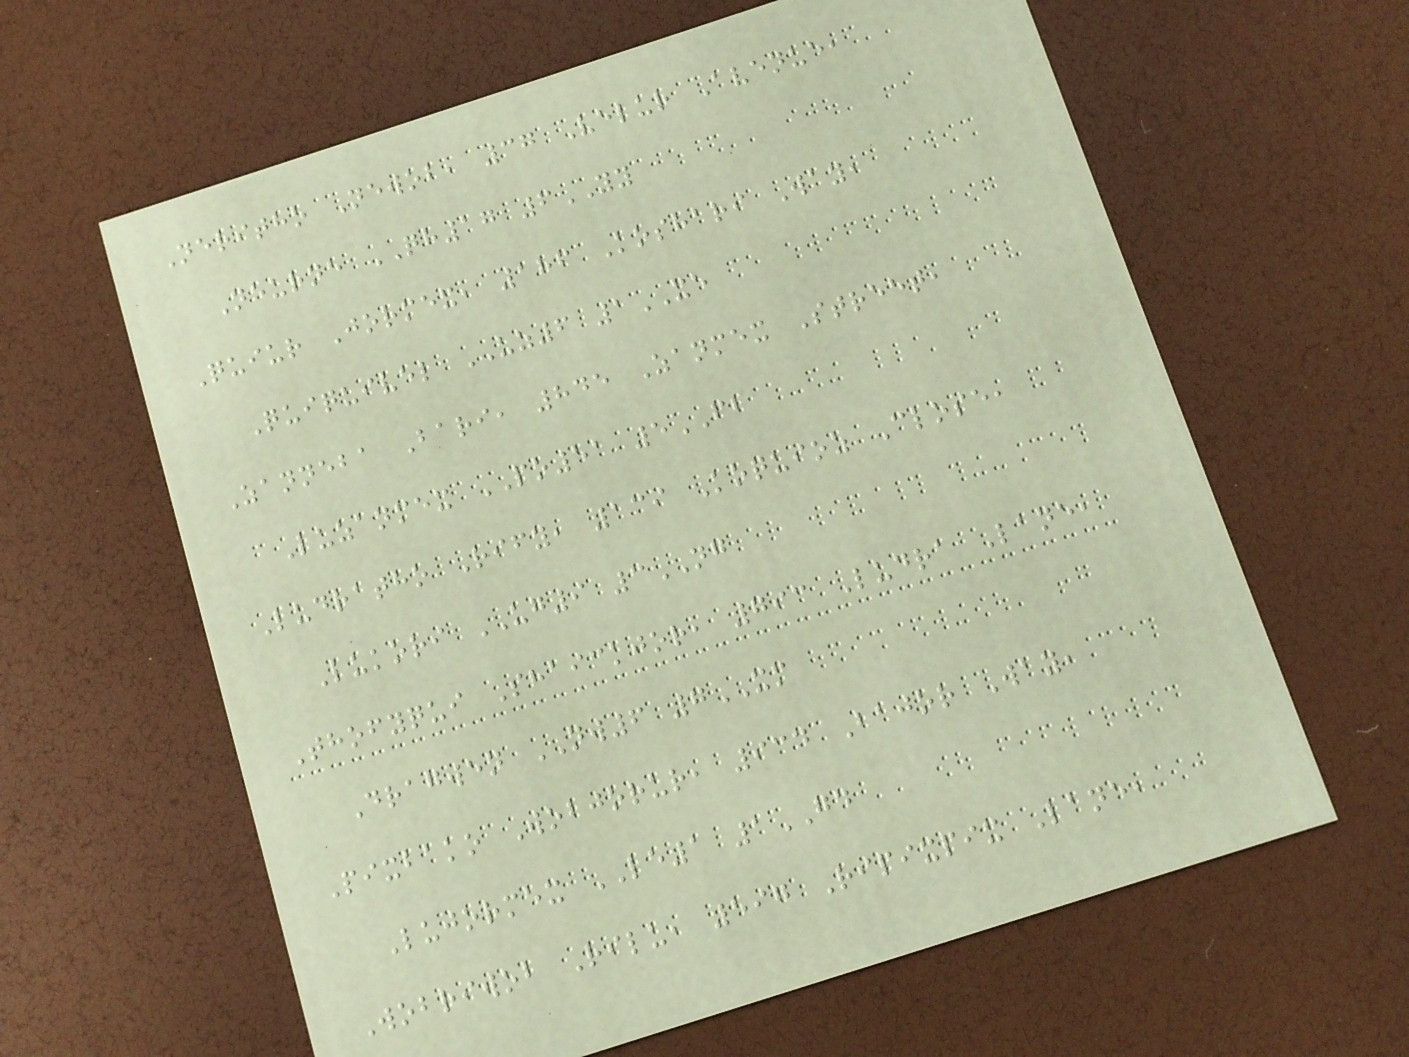Neritho Newob, 37 Velur Avenue,
Neurne QH17 6YY
Quiur Jormex, 186 Koshari Way,
Quiquivel UZ6 1XE
Zanneba Bari, 845 Zanmex Street,
Luzanmex PO51 5FB
Ludratho Rify, 139 Koquioz Close,
Lukori UG9 3NG
Thofyqui Shaickjor, 793 Ludra Lane,
Dragwen NW6 7XM
Pixbako Wobjorur, 934 Bajor Way,
Lujormex LE1 1GD
Wobriwob Rilu, 597 Ripixpix Lane,
